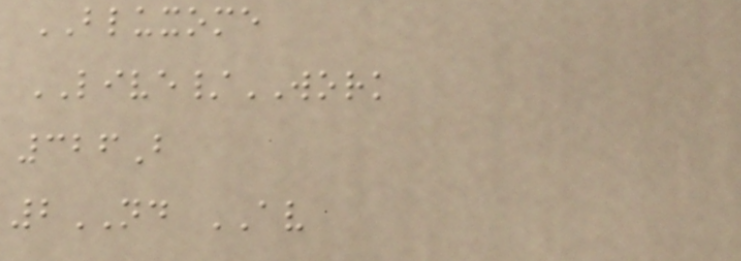BLUXOME
LIVE/WORK
326B
2ND AV
